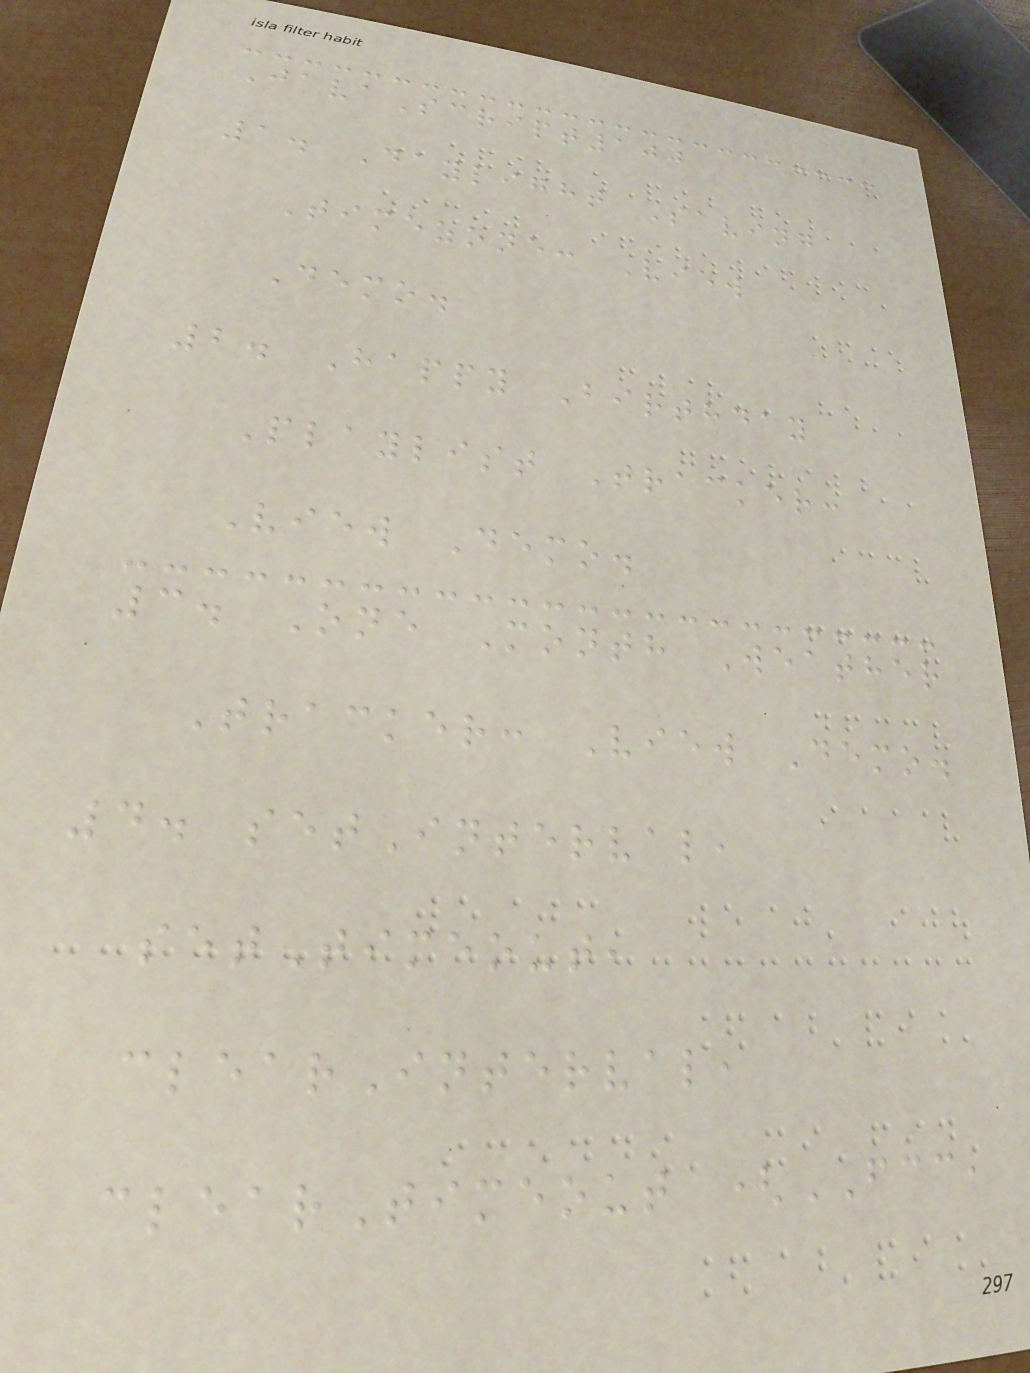JavaScript100
1. Daylight Saving
Timezone: View
Demo.
2. Happy Birthday
Playlist Tracker:
View Demo.
3. One Month Weather
Tracker: View Demo.
4. setInterval,
setTimeout,
clearInterval,
clearTimeout (FCC,
